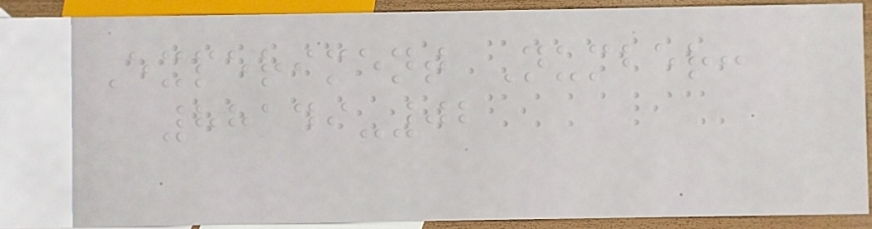Experiment Number:
88149-02
